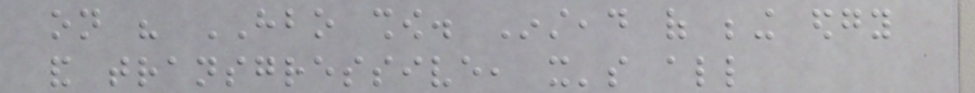on his HBO show. Instead of being edgy
and transgressive, it's all
